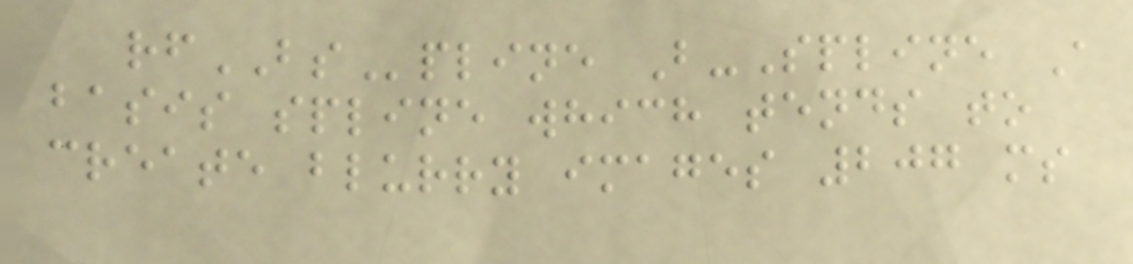rfBSpline B-Spline A
basis spline which tends to
create blurry images 207 ms
